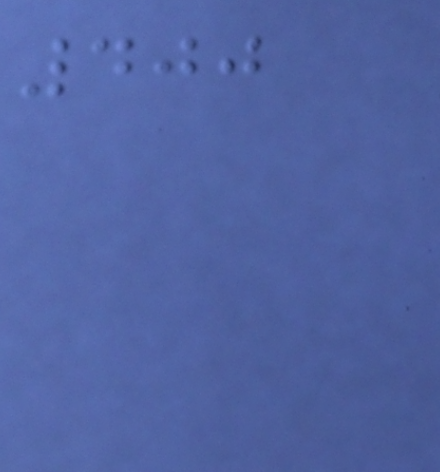400
